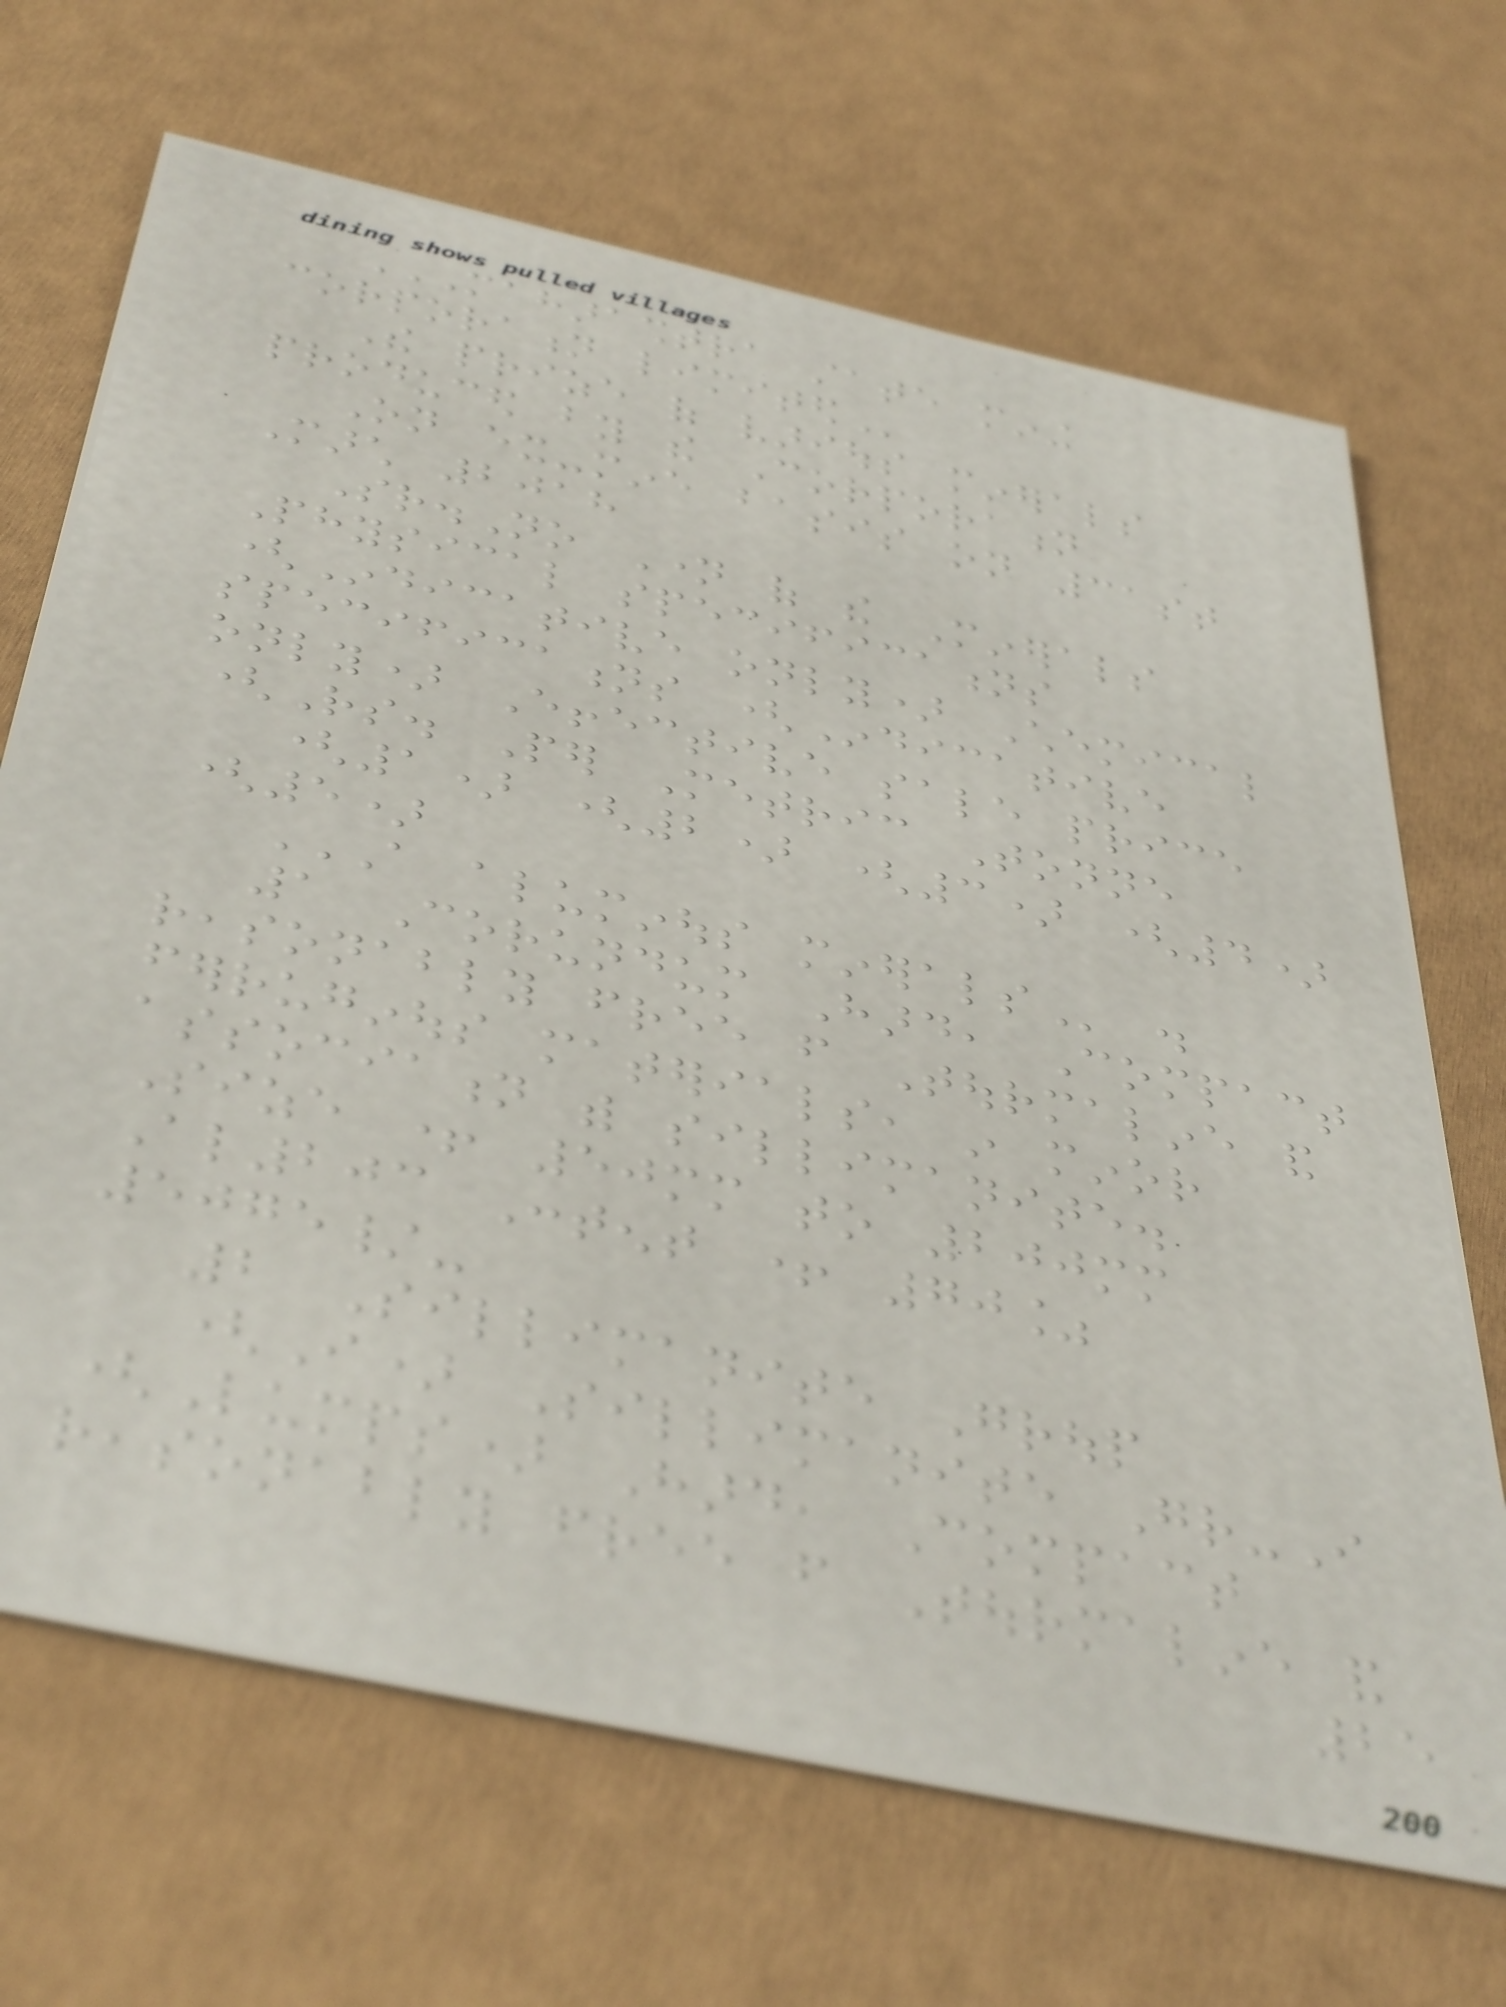MAHARASHTRA STATE MINING
CORPORATION LIMITED
The prize of various minerals
produced by the Corporation
On ex-mine basis on 31st
March 2018
Sr.No Name of the Minerals
Physical specifications
(Indicative only) Chemical
specifications (Indicative
only) Effective sale price
(Rs. Per Metric Tonne
(1) (2) (3) (4)
(5)
A ALUMINOUS MINERALS .
1 Corundum Hard, Compact
reasonably free from Tourmaline and
ferruginous materials, in minor
association with sillimanite.
Size + 50mm to 200mm
Al203 Content + 70%
5075/-
2 Sillimanite Group
(I) Sillimanite Gr-I
(Lumps) Hard, Compact
reasonably free from Tourmaline and
25
